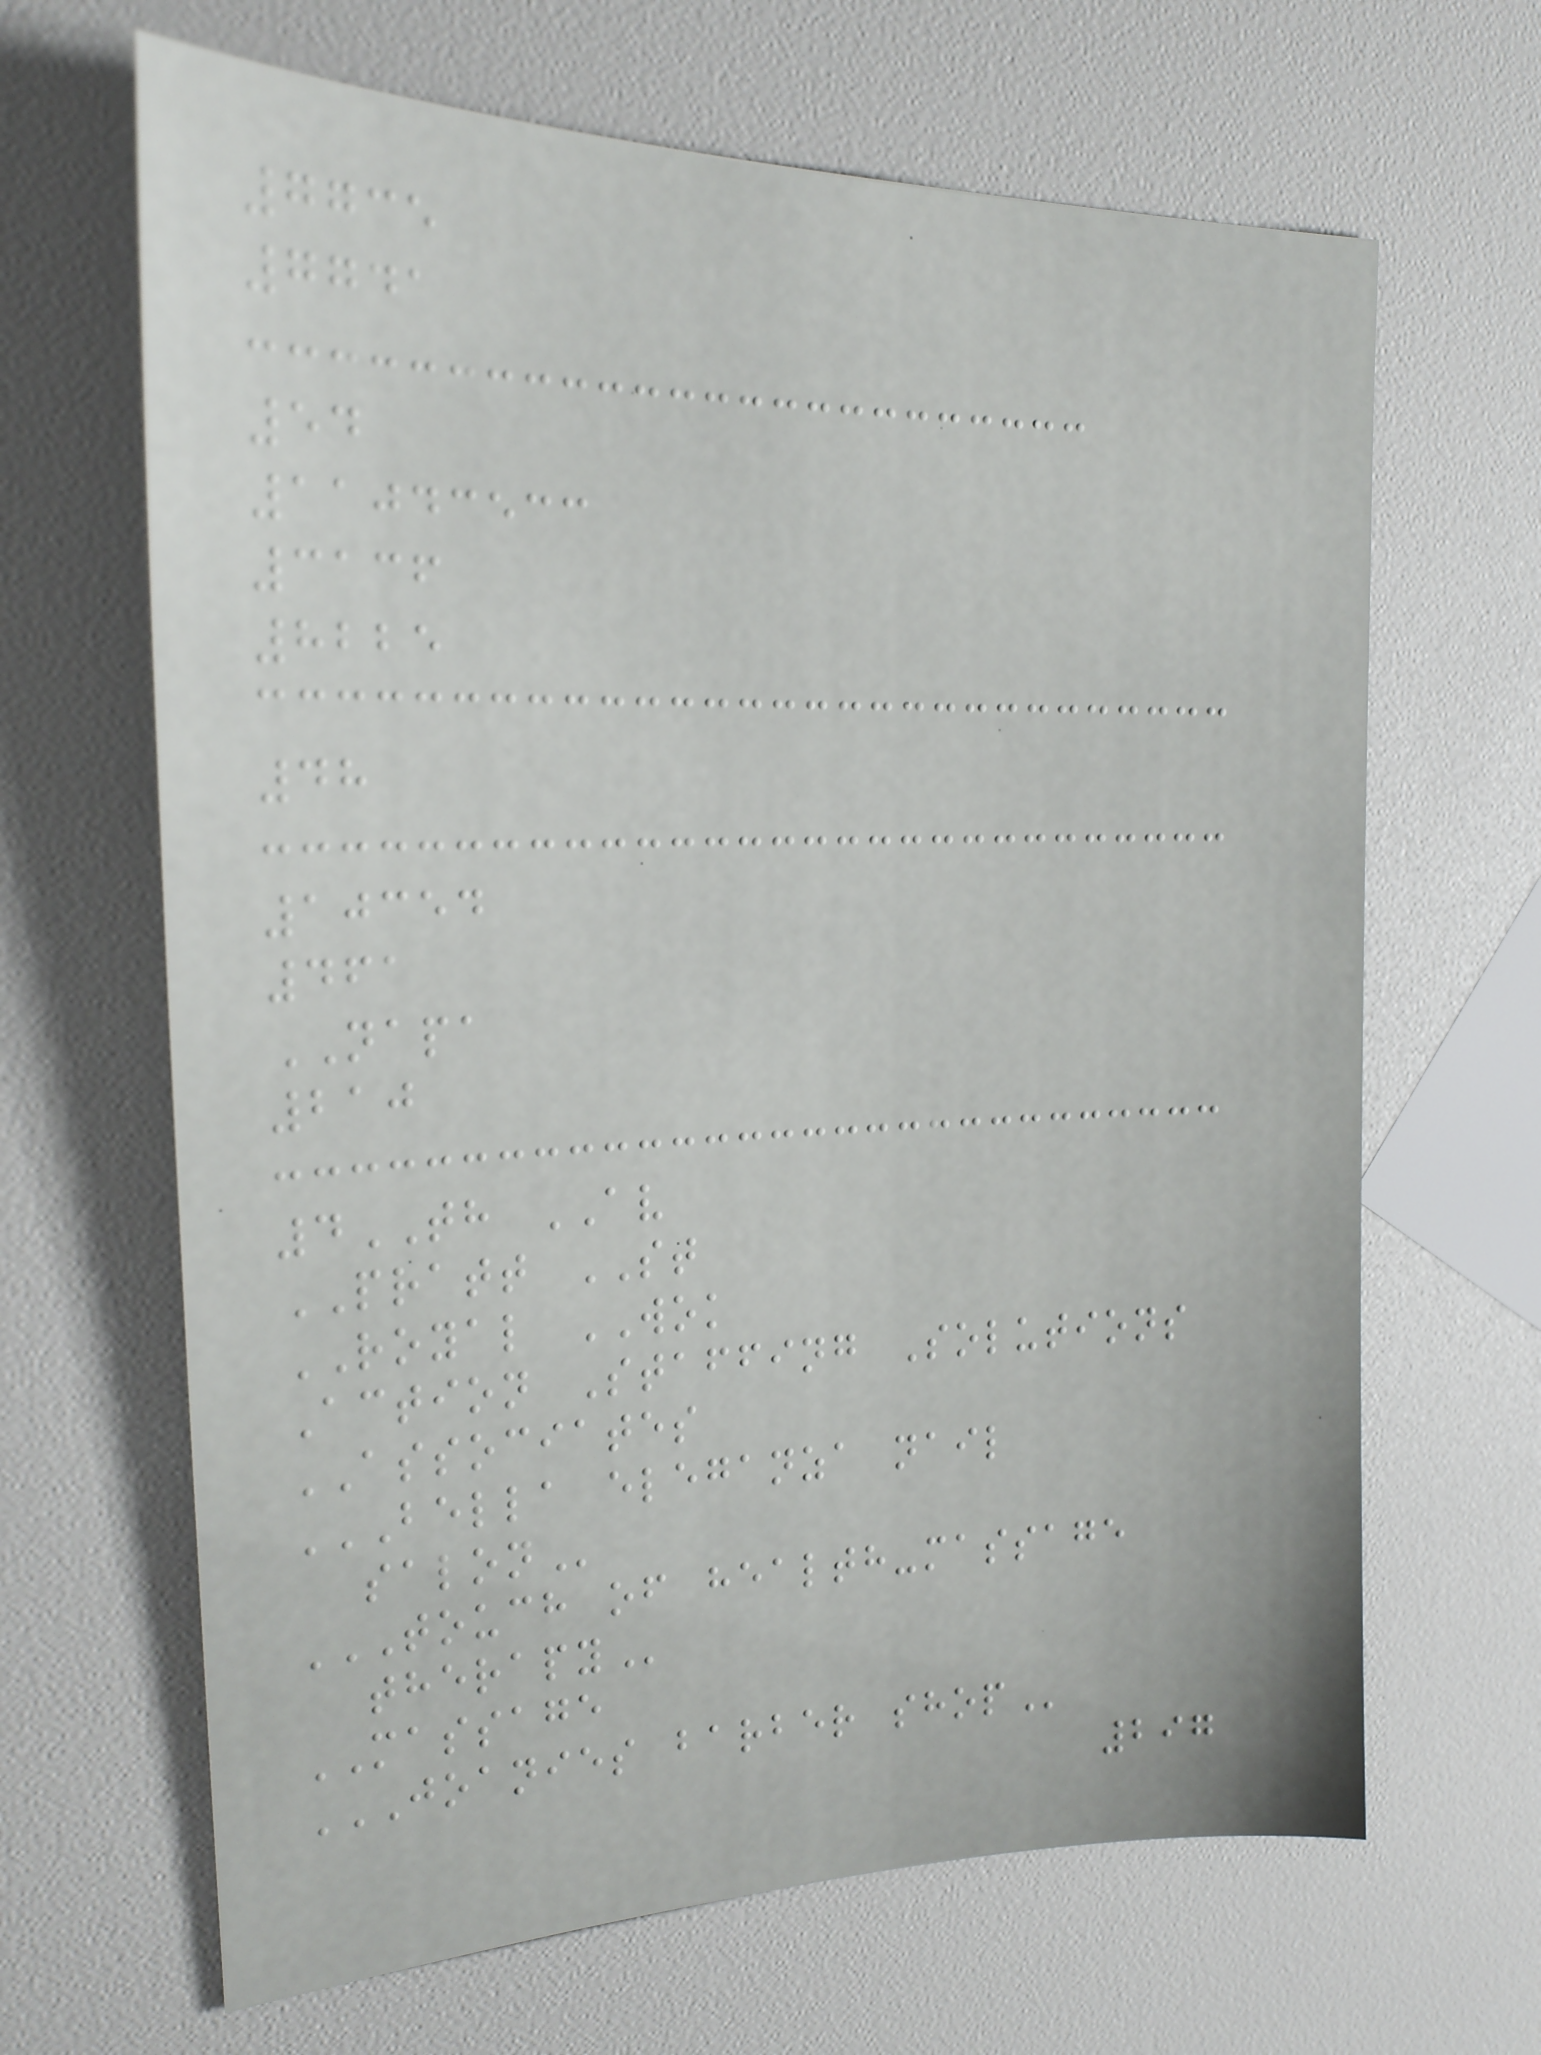7735
7741
54
11043533
3136
8225
48
10354
461
NAPA
210
4TH AV
PRATT ST
ROYAL WOK
Action Staffing Solutions
ASSOCIATES
BELLA ELEGANZA NAIL
SALON
TOUCH OF HEALTH-MASSAGE
THERAPY
MASSAGE
JOANIES BARBER SHOP
297
